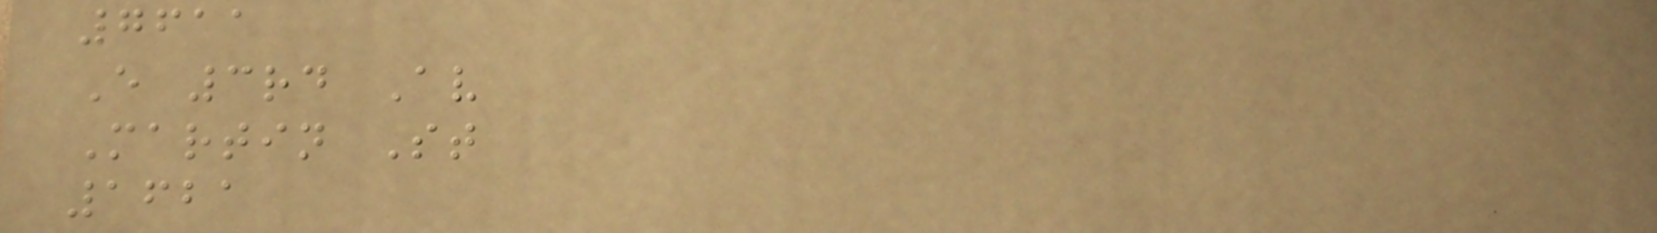7611
E 3rd Av
Martin St
1621
